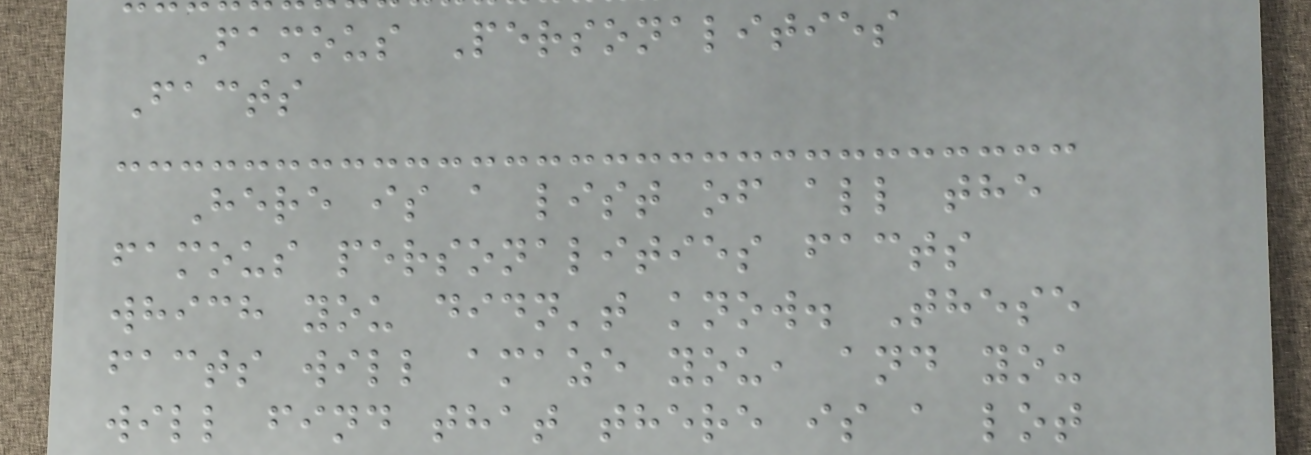Famous Personalities
Facts
Here is a list of all the
famous personalities facts
which you didn't know. These
facts will amaze you, and you
will find that there is a lot
